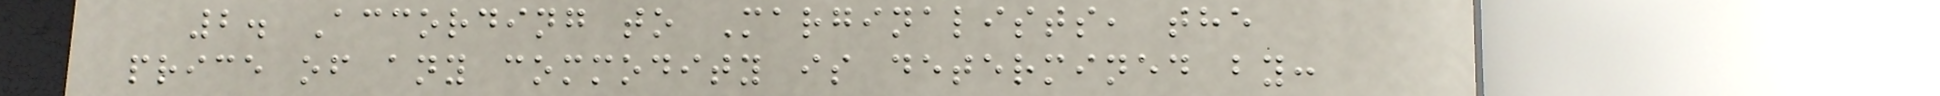2. According to Marginalists, the
price of any commodity is determined by:
